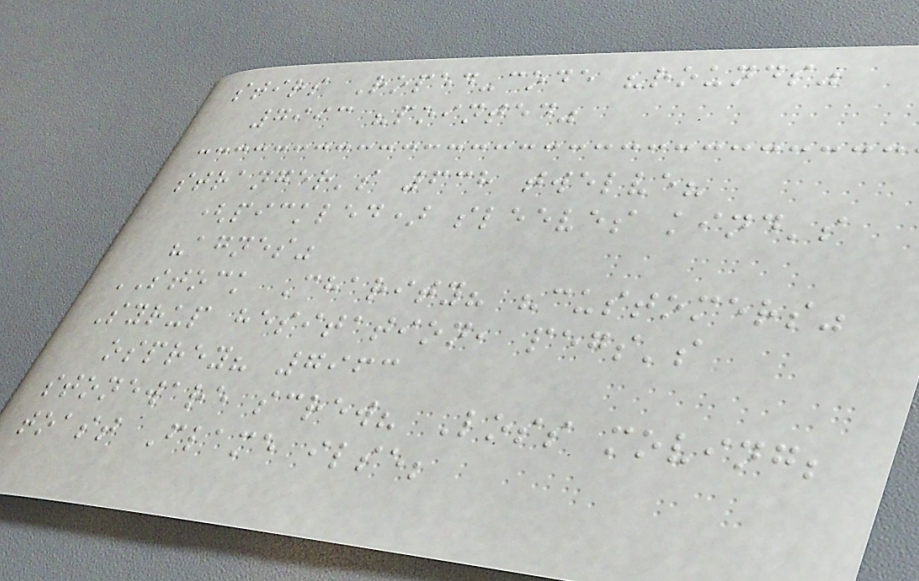stirs Roped-code "rounds"
7993 "pointed"
stranger's 638 twelve?
(pickled) sleeves kind's
"agnes"
STOCK Charity? "customers"
Syrup hesitation, pegs's
osprey? 7963
stoneware screw? Loss moving;
toast Flame ilse;
